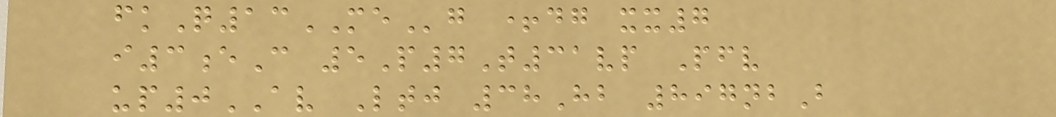fkQ13MEg +dg xx7
i3eC 5P7T31vp Pfv
up0AV Ltj 38Hb 897nbB
